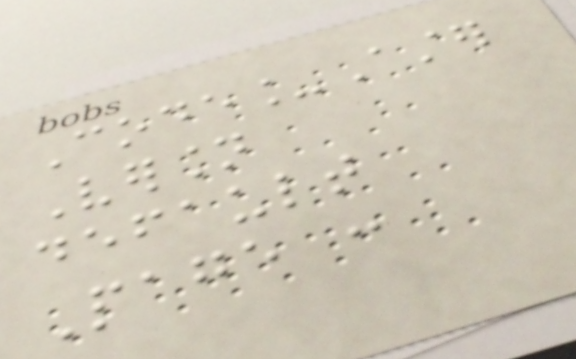Code_Aster
Version
default
Page :
